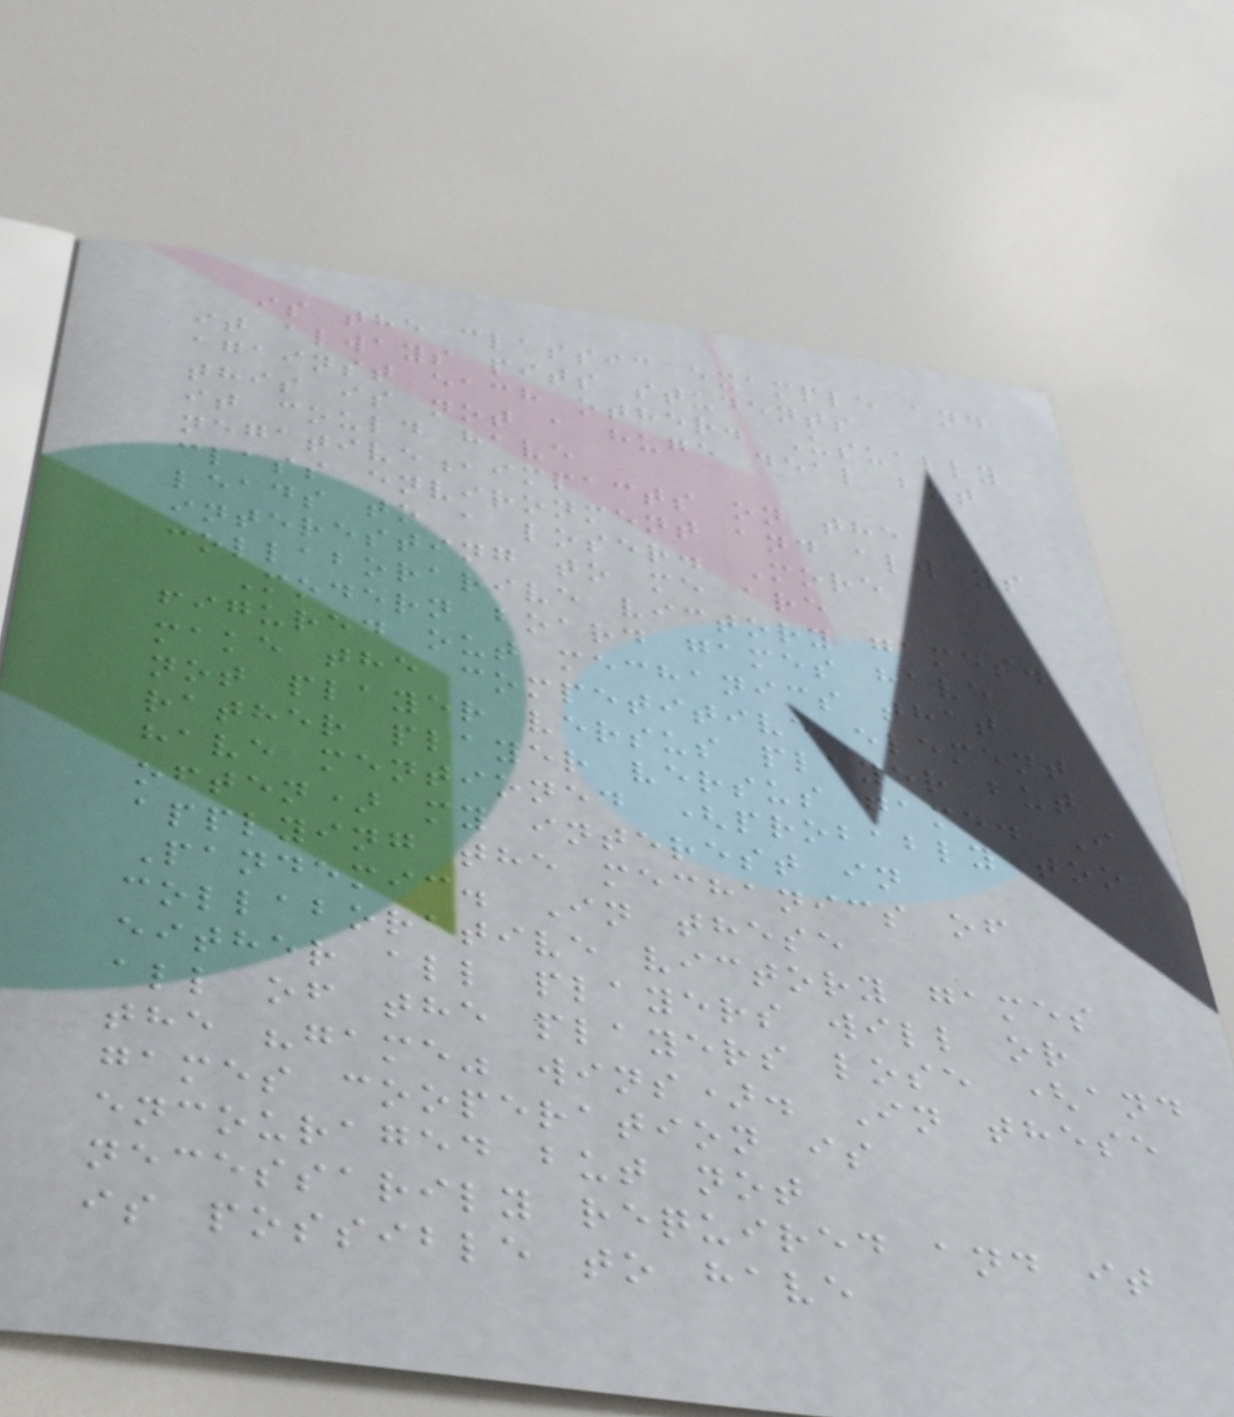is the classic example and
it always pits students
against each other. Usually
this is not a huge deal but
it could have
negative,impacts on the
class environment and always
leads to a loser. More
interesting to me are
collaborarive victory games.
Modern board games have
figured out mechanics that
make the competitive element
not player versus player but
rather player versus game. I
have mentioned (probably too
often) my interest in
applying the mechanics of
Pandemic. In these
collaborative victory games
either all players will or
all of the players lose (and
the "game" wins). In these
games cooperation is
encouraged but not
necessarily required and it
is possible to have
